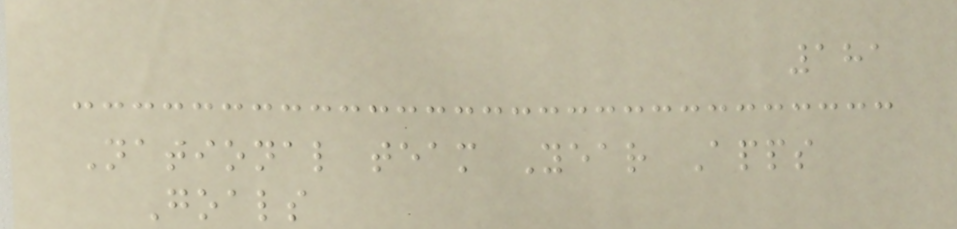181
National team Year Apps
Goals
